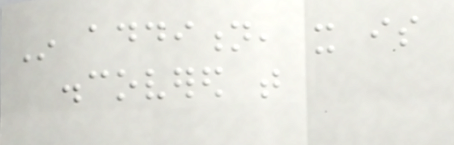In addition, it is
discovered that
